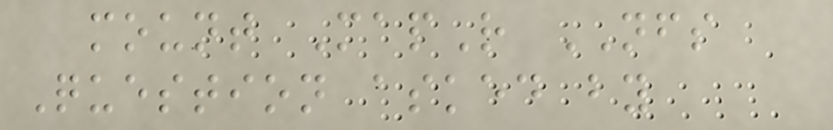mount MapR NFS
Question asked by
